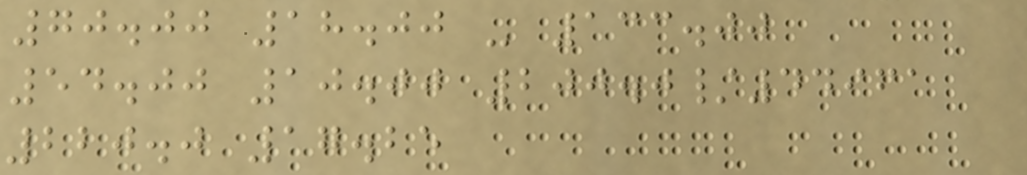70.00 18.00 - 133.00
54.00 10.00 200.0/44961
220.0 17.25
